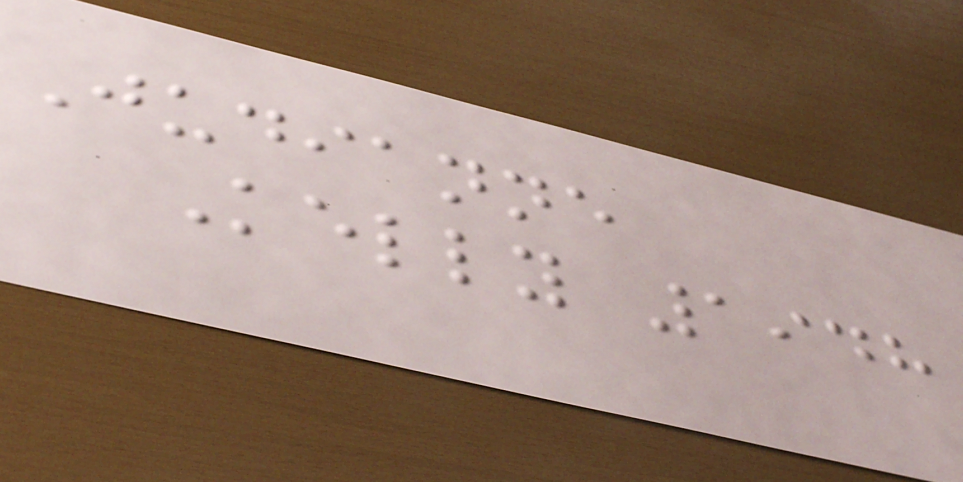Judianne
Kelly 1948
